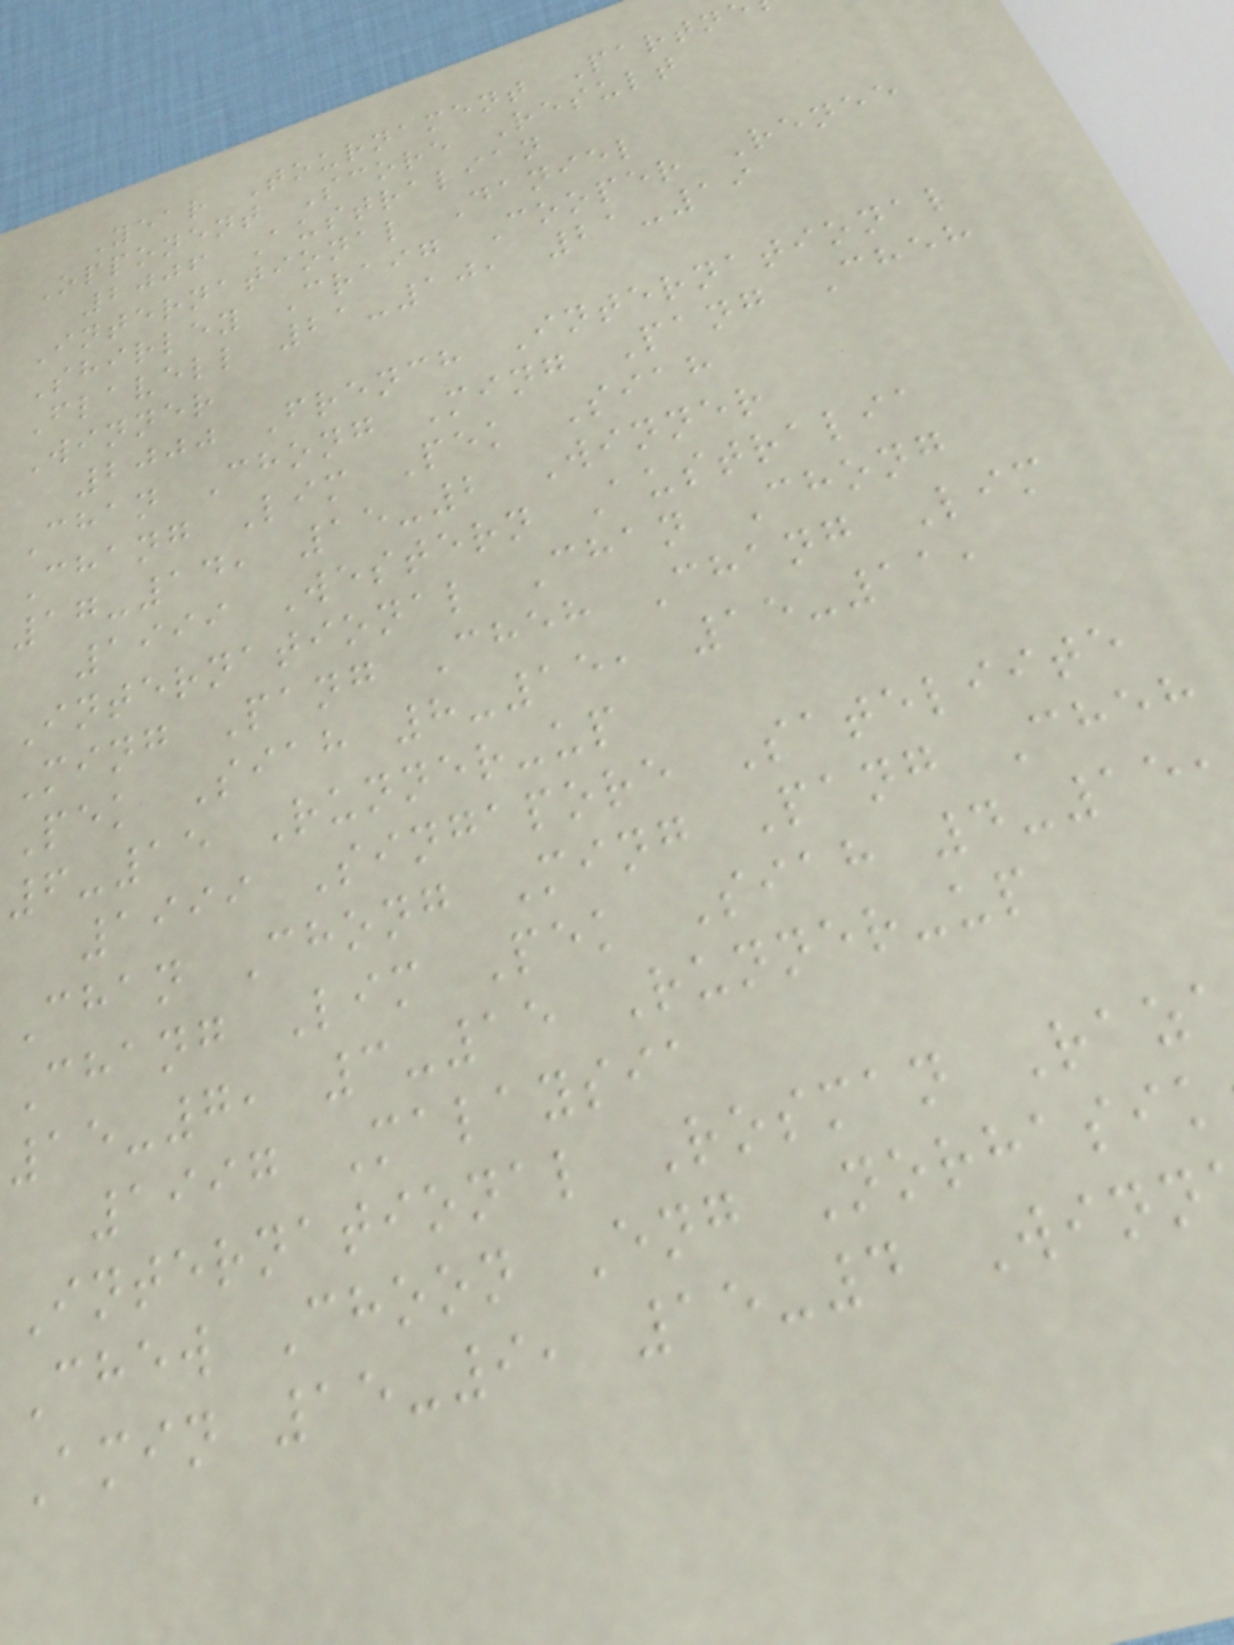Year Tournament Partn
Opponent Score Result
2006 Australian
International Daniel
Shirley Craig Cooper Renee
Flavell 21-10, 21-19
Winner
2000 French International
Chan Chong Ming Pang Cheh
Chang Lim Pek Siah
17-14, 15-2 Winner
1999 Western Australia
International Chan Chong
Ming Pang Cheh Chang Lim
Pek Siah 8-15, 15-11,
6-15 Runner-up
1999 Singapore Sateliite
Chan Chong Ming Pang Cheh
Chang Lim Pek Siah 4-15,
15-7, 3-15 Runner-up
1997 Malaysia
International Rosman Raz
Chew Choon Eng Norhasik
Amin 15-9, 15-4 Winn
